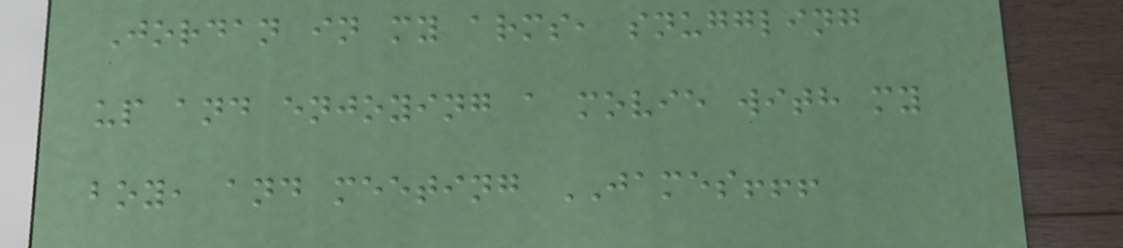Jordan in my arms, snuggling
up and enjoying a movie with my
boy, and meeting JAMES!!!
